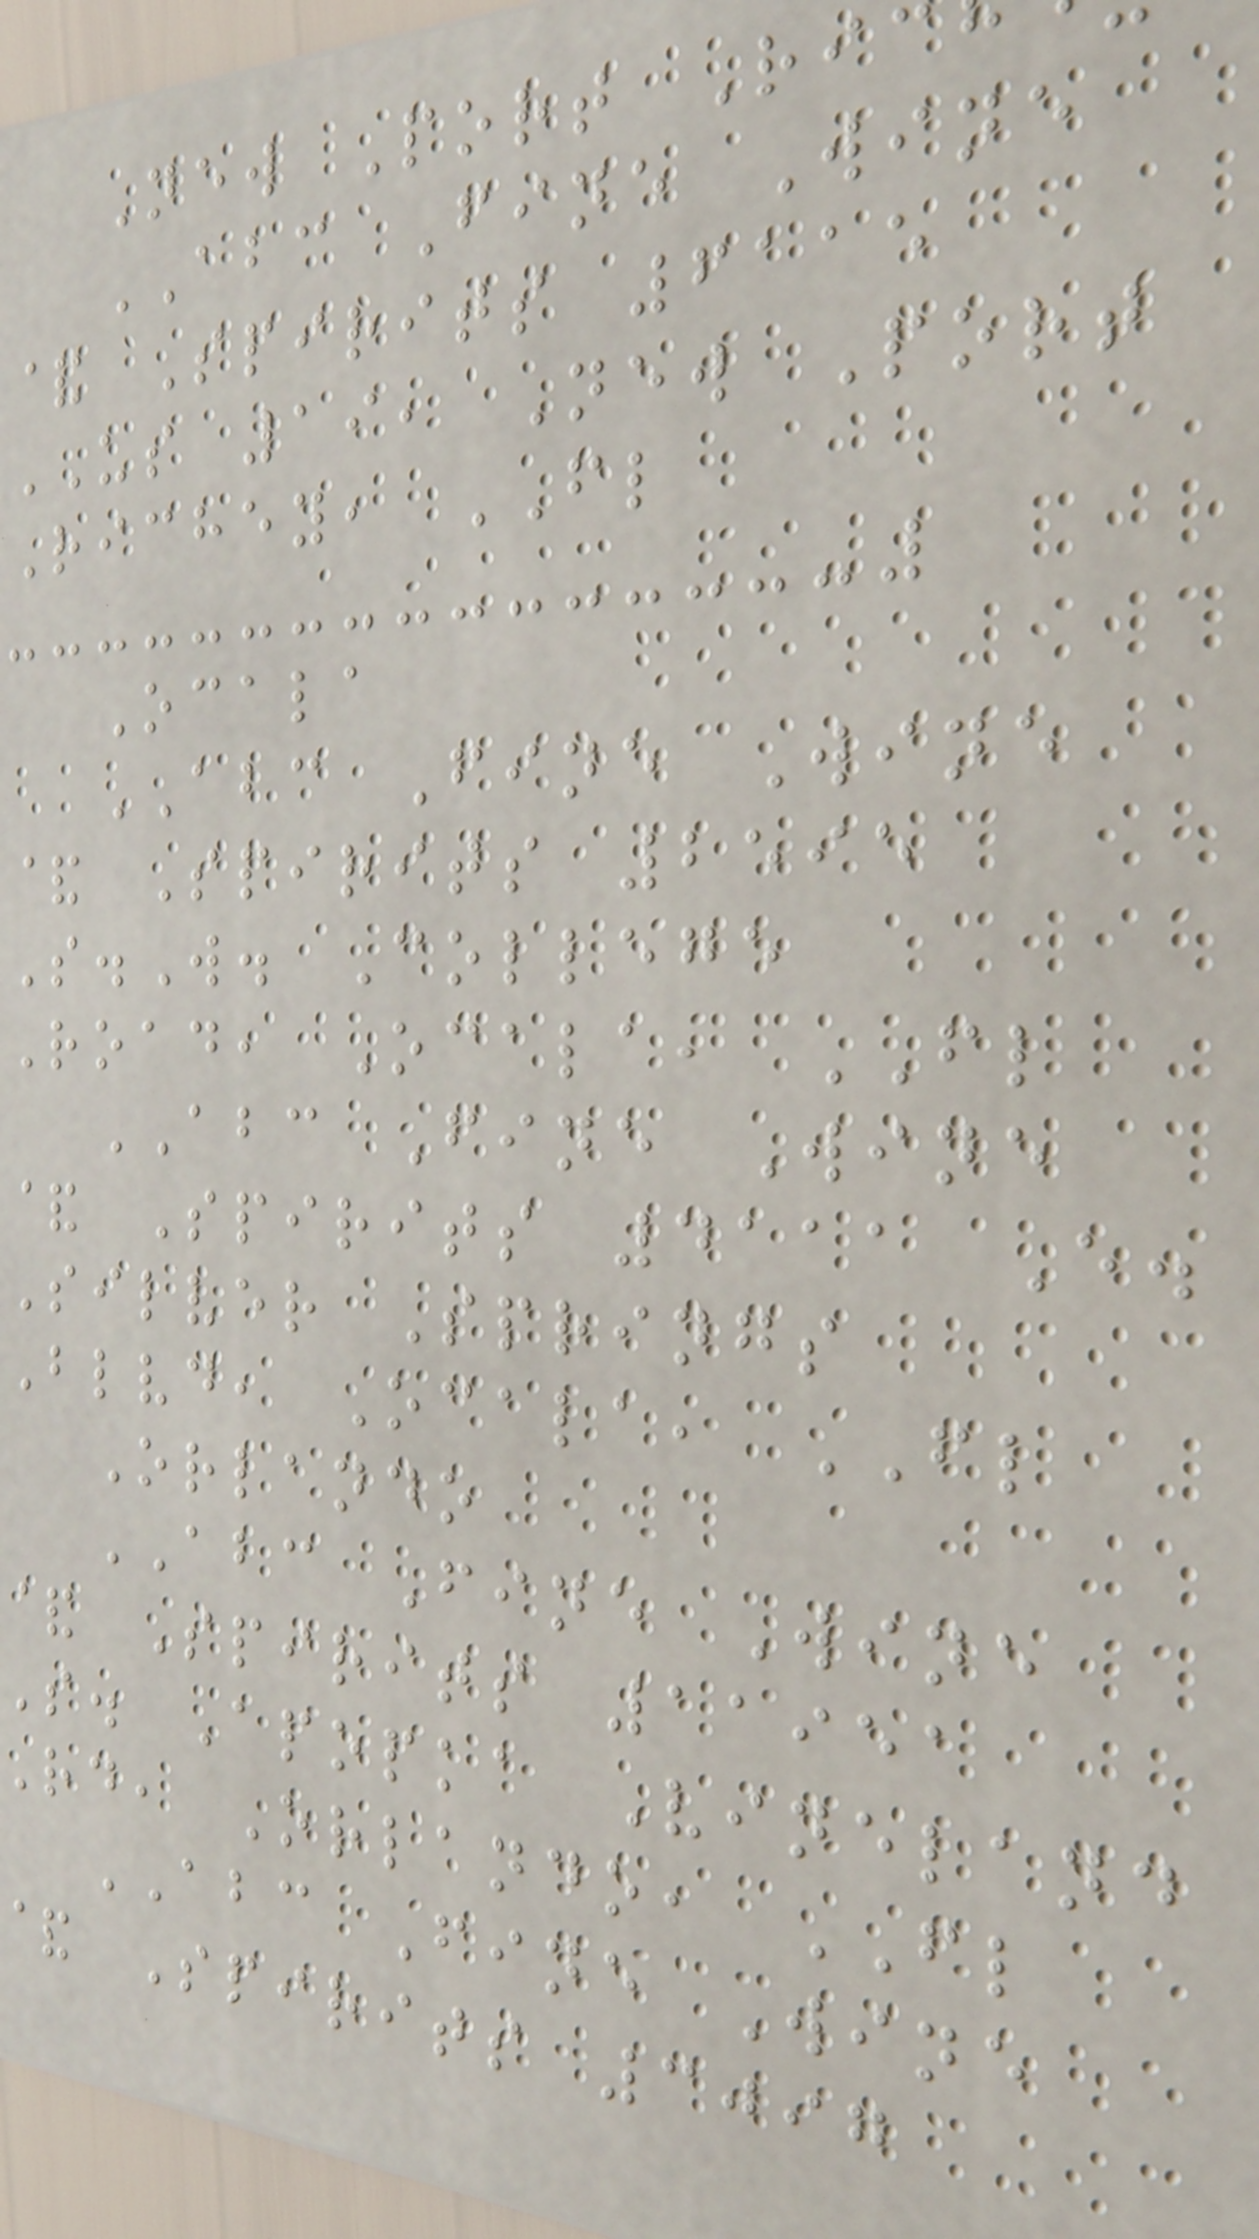New Port Ric
ABC Fine Wine
& Spirits 6115
US 19, New Port
Richey, FL
Ocala
ABC Fine Wine
& Spirits 2595
S.W. College
Road, Ocala, FL
ABC Fine Wine
& Spirits 4111 E.
Silver Springs
Blvd, Ocala, FL
Orlando
ABC Fine Wine
& Spirits 11951
S. Apopka Vineland
rd, Orlando, FL
ABC Fine Wine
Spirits 3097
